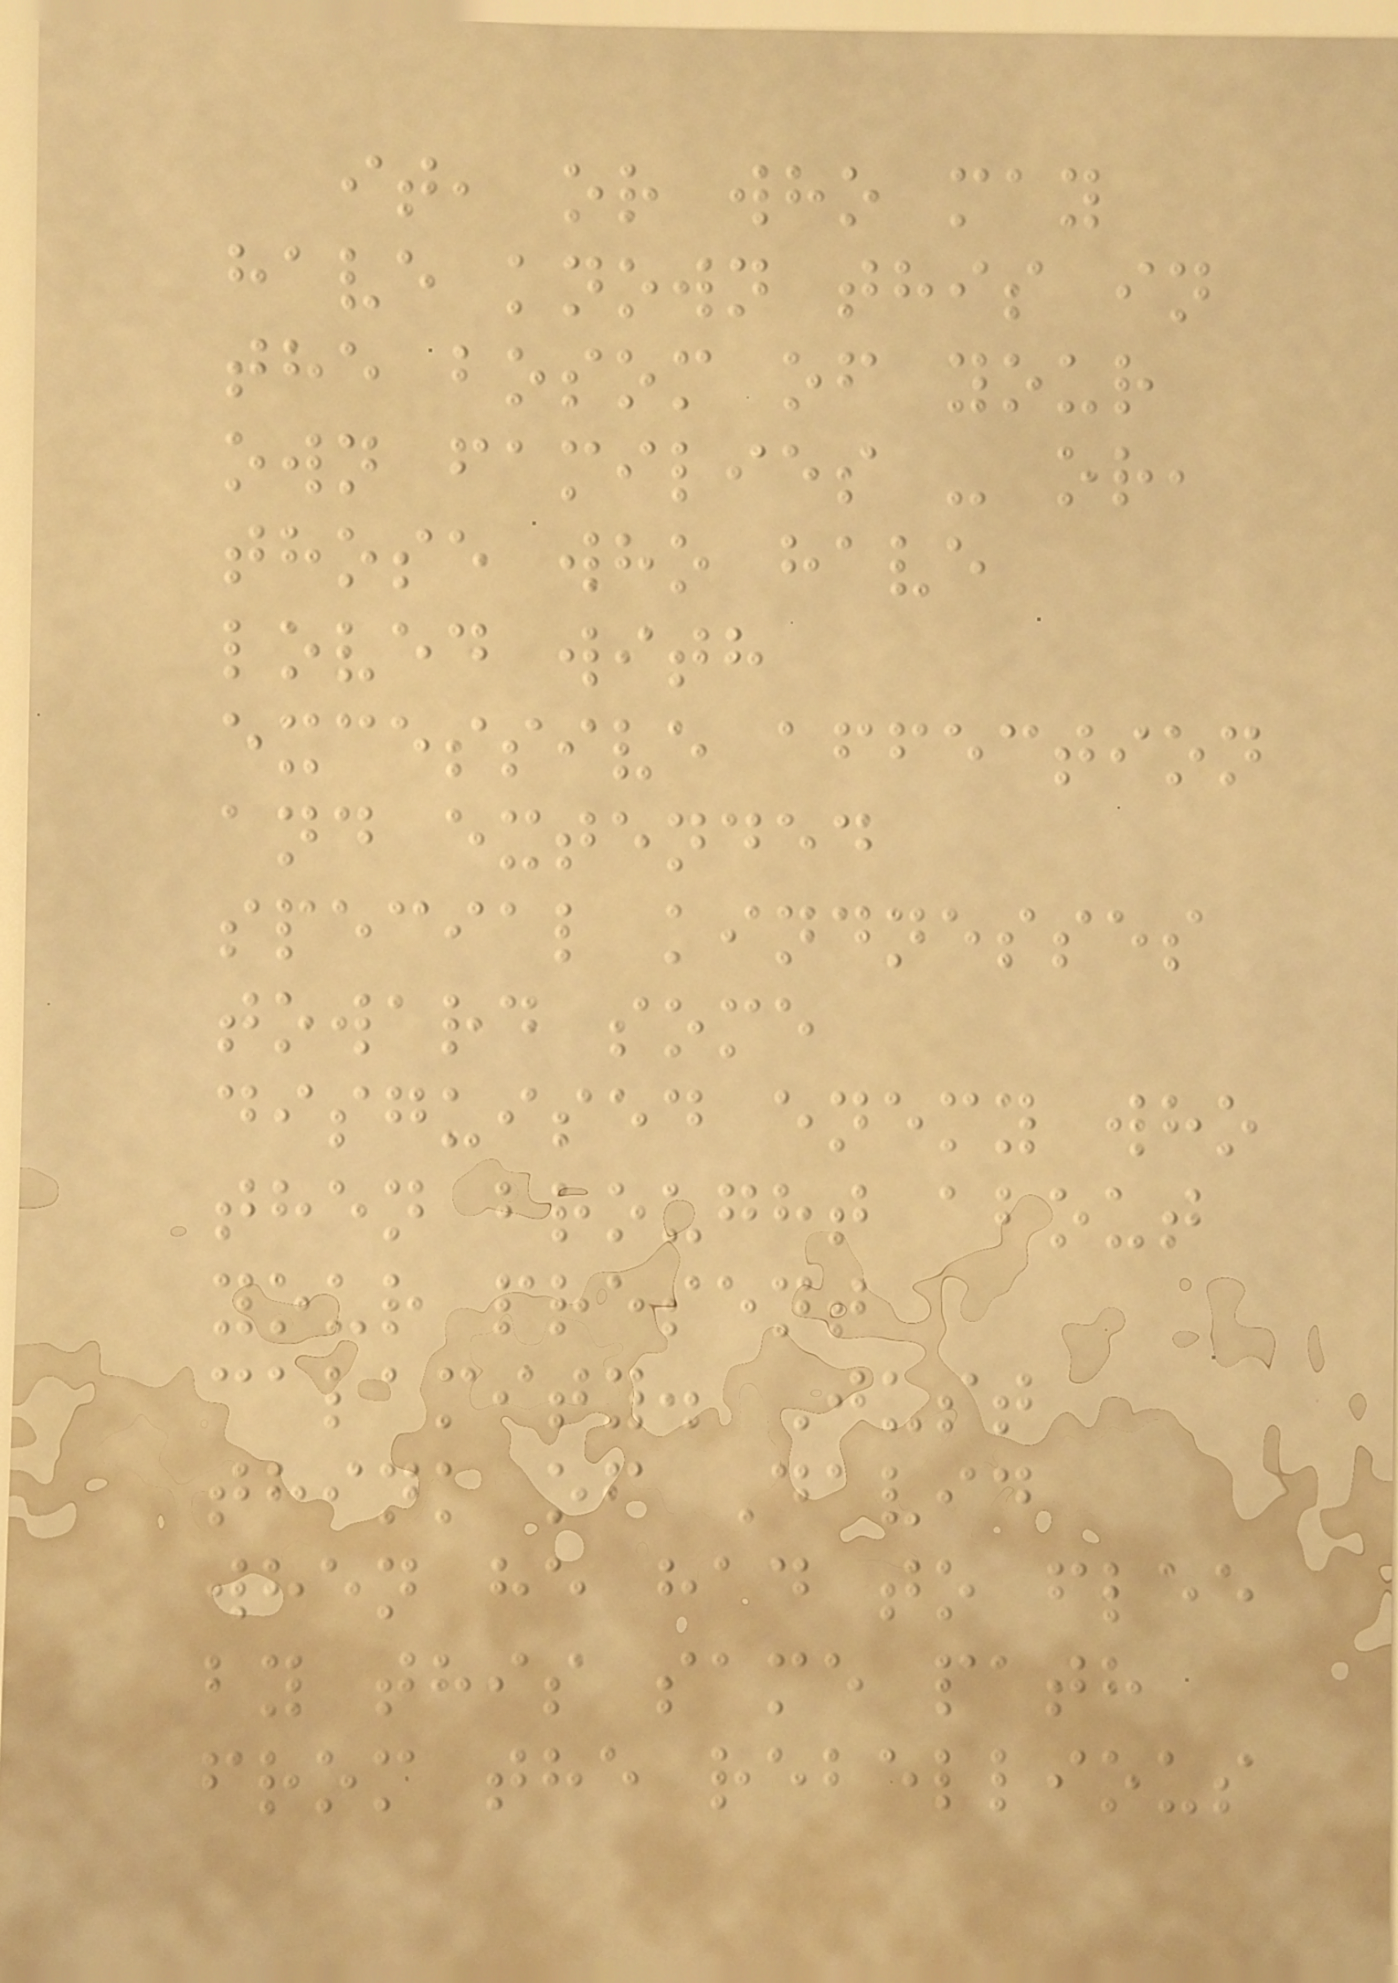it, or who may
have known this in
the bosom of your
own families - or,
those who have
loved with
excessive affection
and extended
special kindnesses
toward some
disguised enemy who
then brought about
your present
calamity. Just
think of David
when he had to flee
by this same path
from the rebellious
